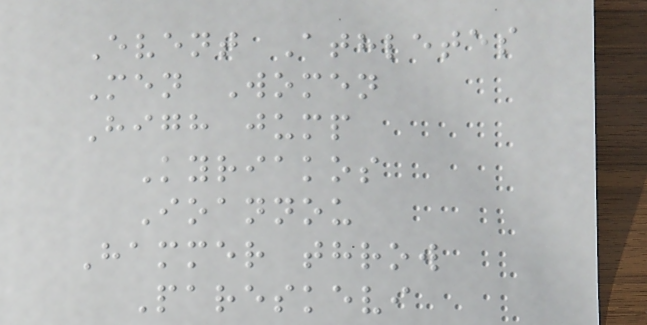Event Athletes
Men Women
High jump
Kyriakos
Ioannou
Hammer throw
Pareskevi
